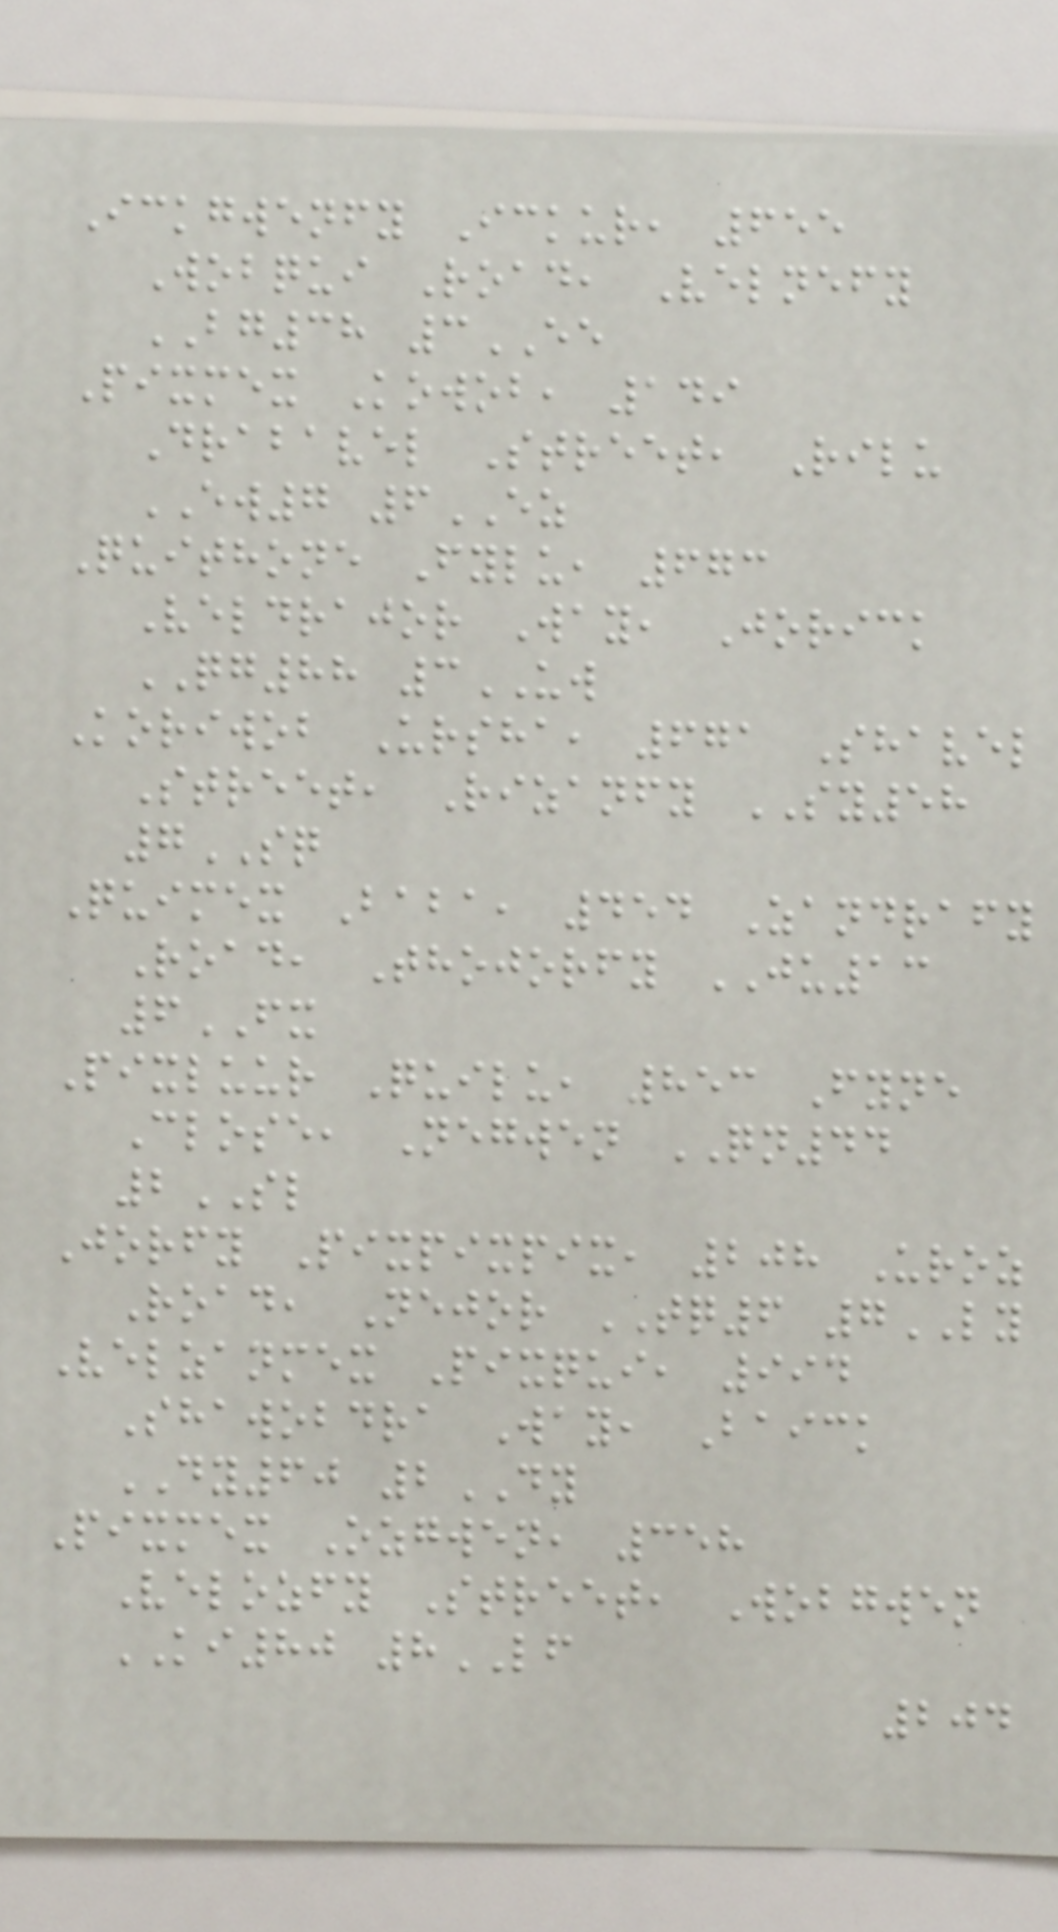Ickgwenfy Ickur, 655
Wobqui Road, Velnefy
BG38 3EE
Pixmex Kowob, 149
Drabavel Street, Rilu
EW7 6EZ
Quithone Fylu, 673
Veldrajor Way, Jorick
QG88 3UW
Koriwob Ursha, 671 Shavel
Street, Rizanfy SY58
7SQ
Quimex Baba, 454 Zandrafy
Road, Thojorfy JU13
6FX
Pixluur Quilu, 853 Fyne
Close, Negwen QN44
2SL
Jorfy Pixpixpix, 208 Uroz
Road, Nejor TQ6 7LY
Velzanmex Pixqui, 994
Shawobdra Way, Baick
DY60 2DY
Pixmex Ozgwen, 358
Velozfy Street, Wobgwen
KI80 8LF
204
